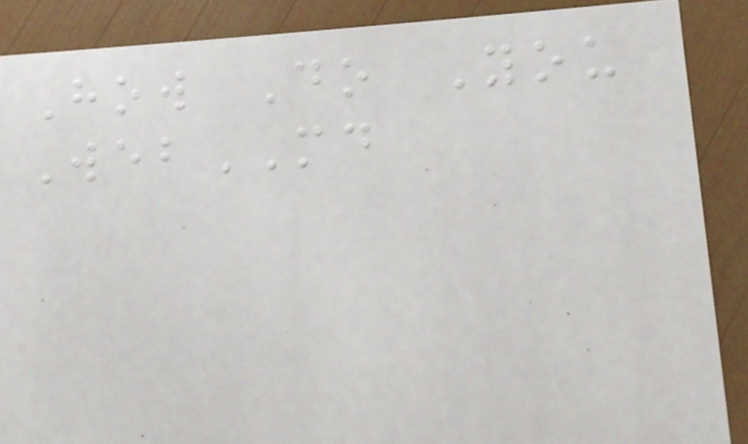How Do You
WebMD
